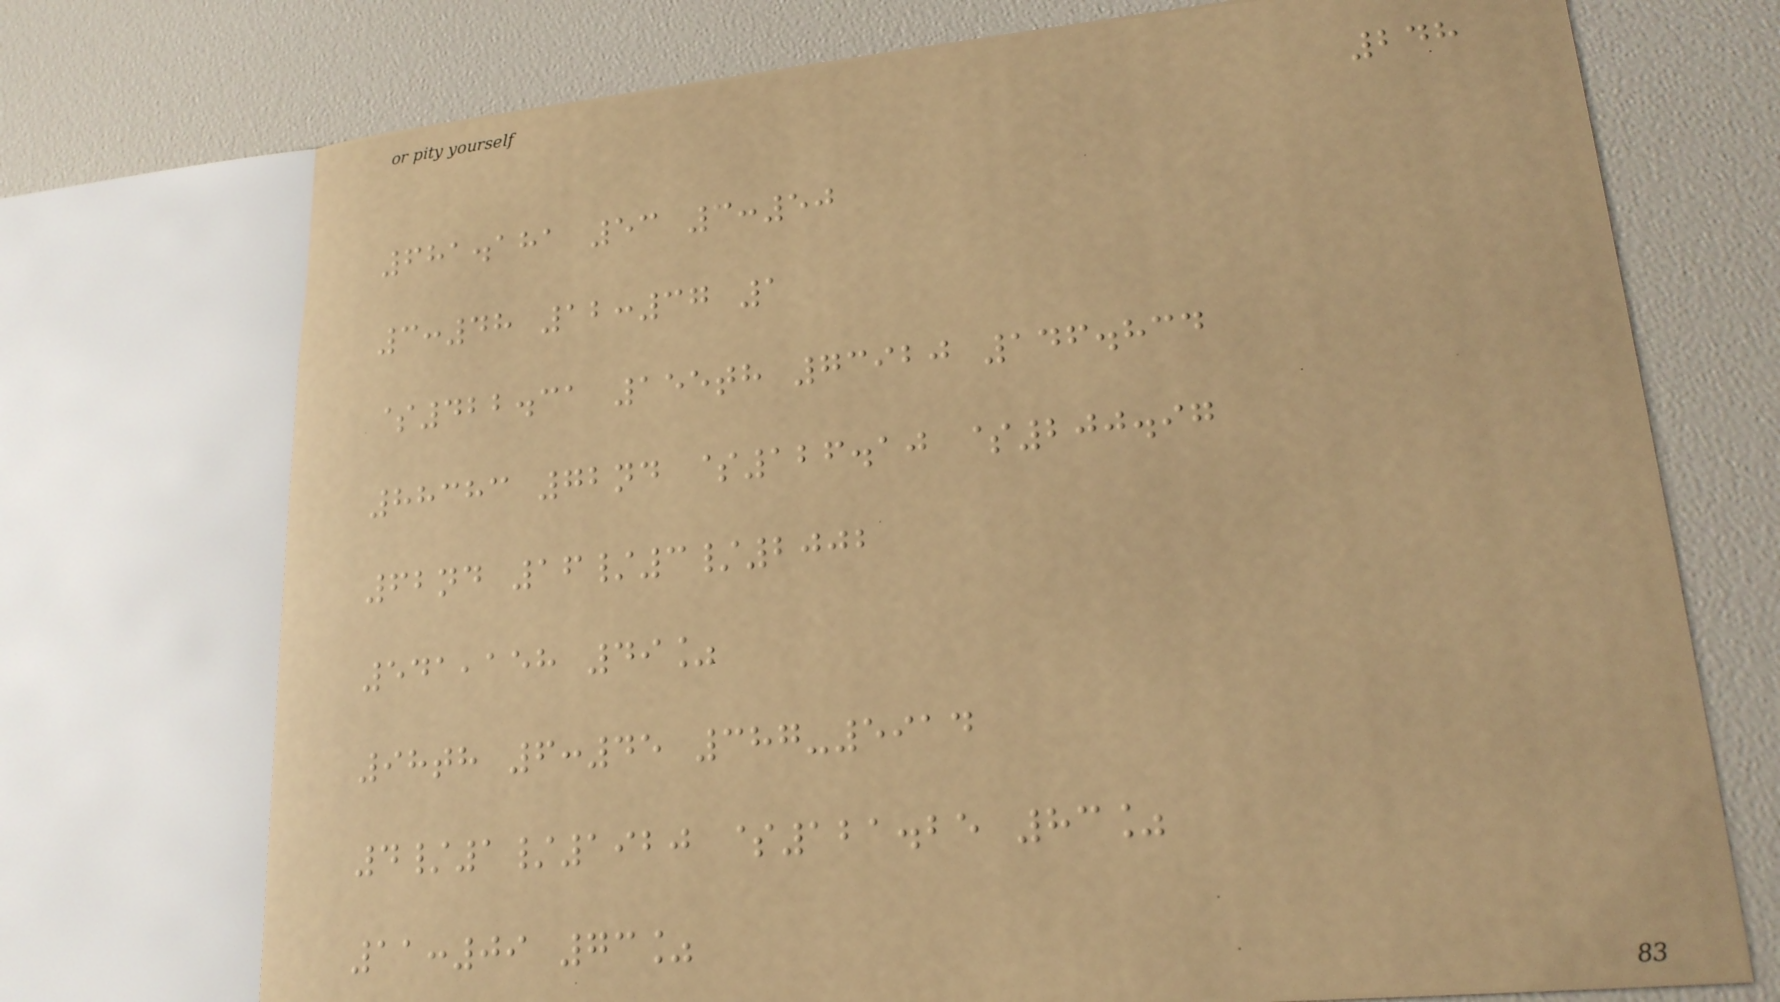248
681.181 53 3:50
3:48 12:37 1
$422.31 155th 73920 146.834
88383 72nd $126.10 $200.97
62nd 16/3/2002
541,158 49%
98th 6:45 387-5914
4/1/1920 $121.25 83%
11:09 73%
